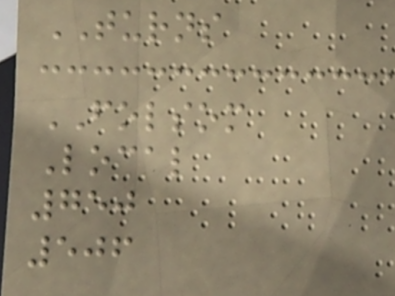TURNS
FOLSOM
Local
750
506
